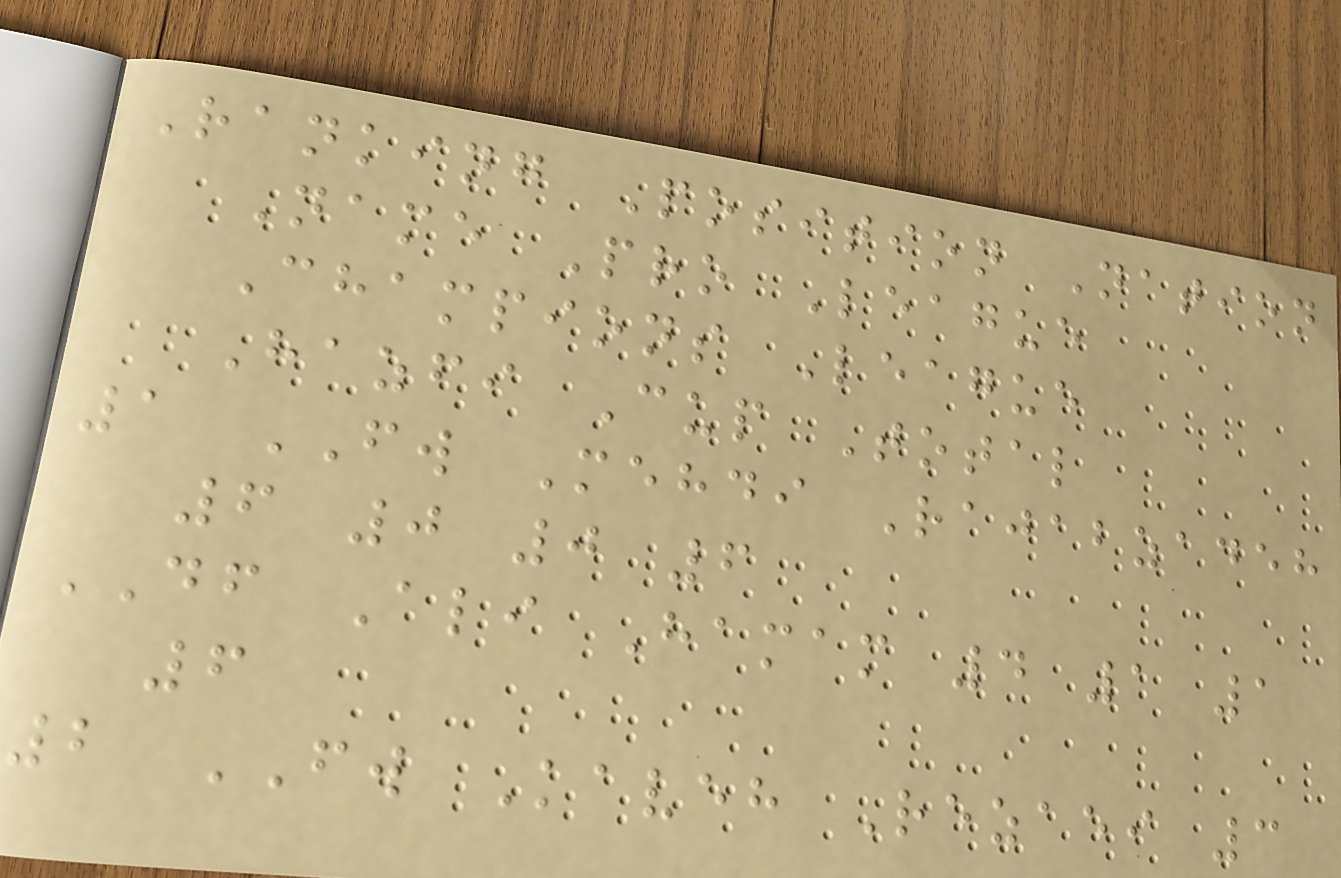Ranking Position Nation
Name Pro League
Champions League
Hazfi Cup Total
1 FW Mehdi Rajabzadeh
6 0 0 6
DF Ali Hamam 4 1 1
6
2 FW Kaveh Rezaei 3
